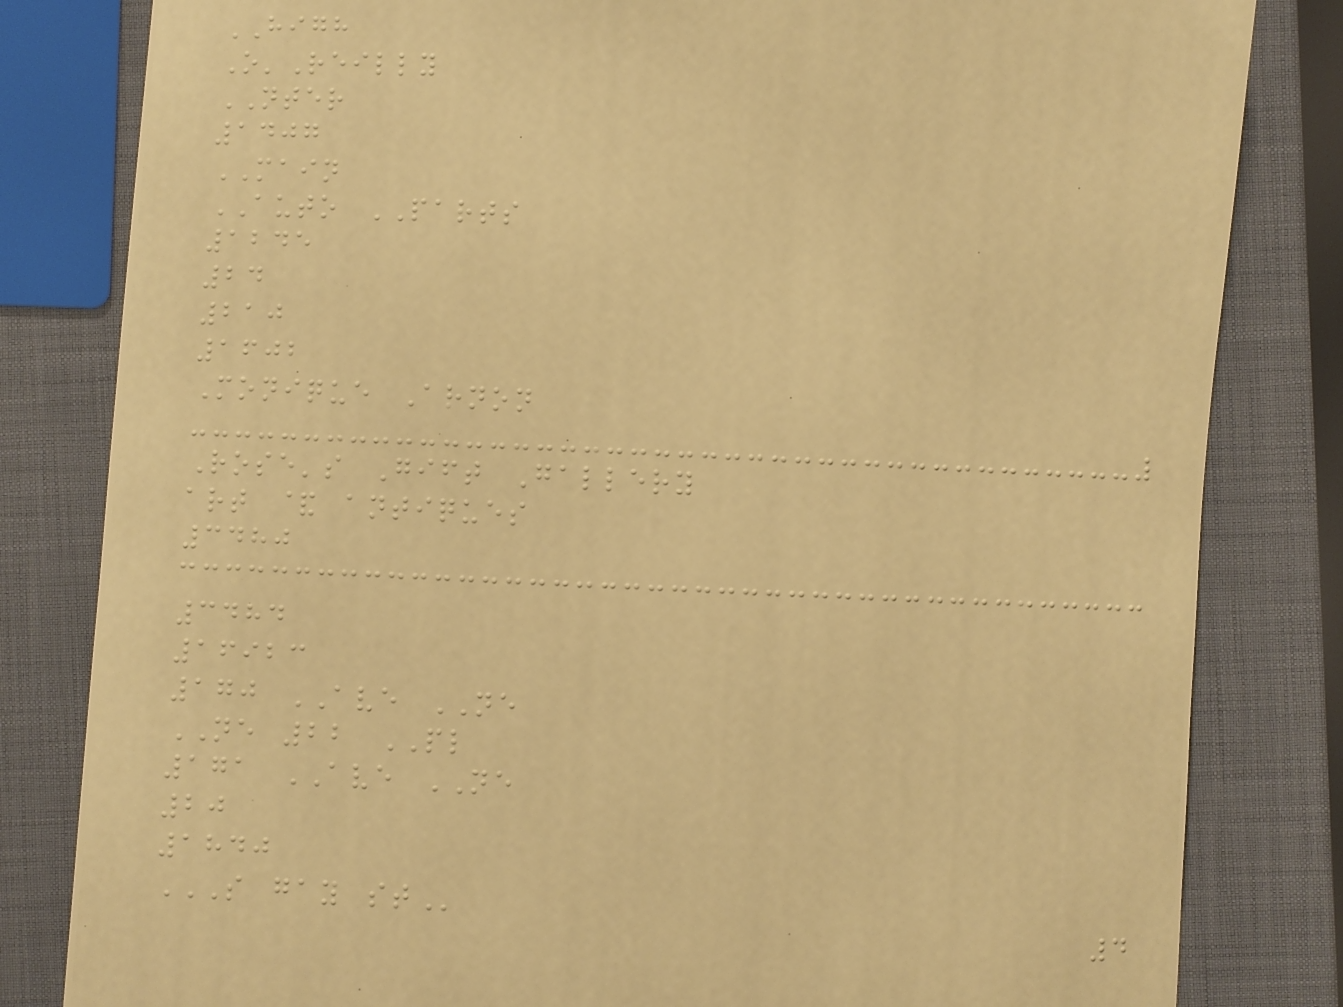HIGH
O'Reilly
NTER
1407
MAIN
AUTO PARTS
1245
24
210
1602
Monique Arnon
Rose's Gift Gallery
art & antiques
3480
3484
16923
170 AVE NE
NE 22 PL
171 AVE NE
20
1840
S GAY ST
4
